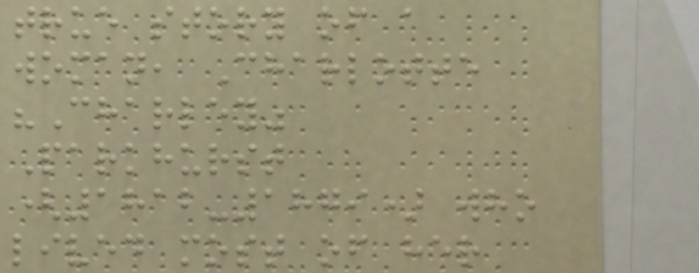true story of a
woman, Charlotte
"Charley"
Parkhurst
(1812-1879) who
lived most of her
